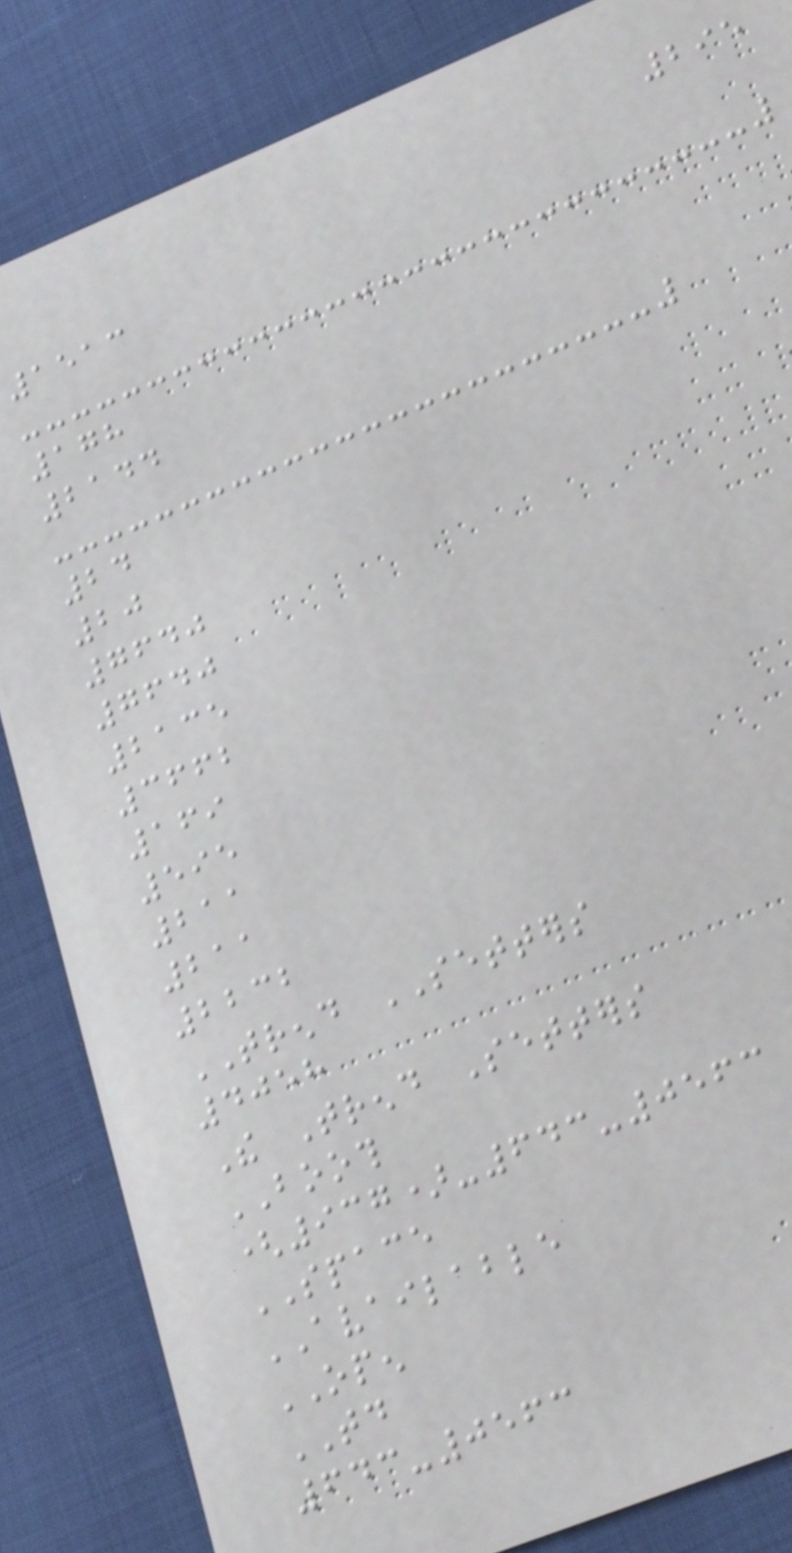295
1513
178
2144
24
20
7640
7640
2135
3662
169
595
211
211
2232
TREND SETTERS
4058
The Trend Setters
BOOTH
(937)-643-0563
SPACE
AVAILABLE
OPEN
TODAY
643-0563
